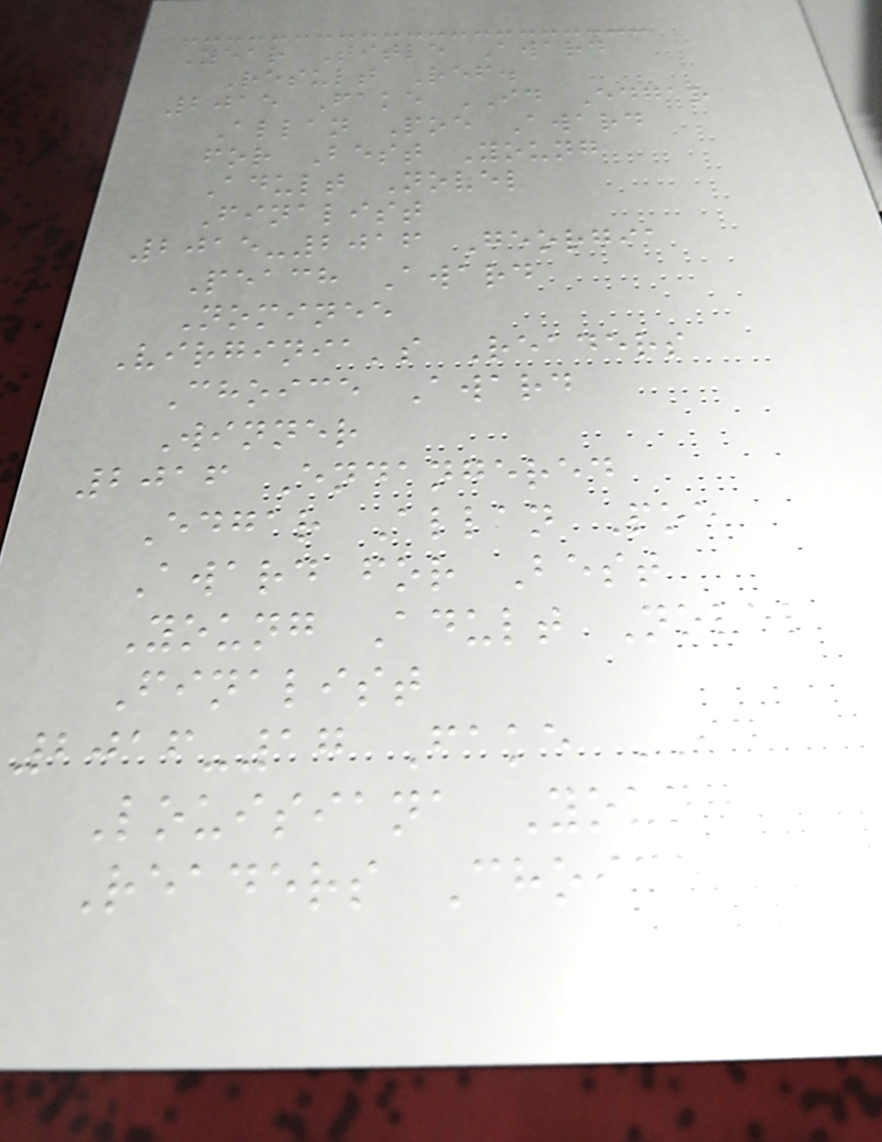Year Title Award
Result Ref.
2015 Fake ID Edgar
Allan Poe Award
for Best Young
Adult Novel
Finalist
2015-2016 Georgia
Peach Award
Nominee
Virginia's Readers
Choice Award
Winner
2016 Endangered
Edgar Allan Poe
Award for Best
Young Adult Novel
Finalist
2016-17 Fake ID
Louisiana Young
Readers Choice
